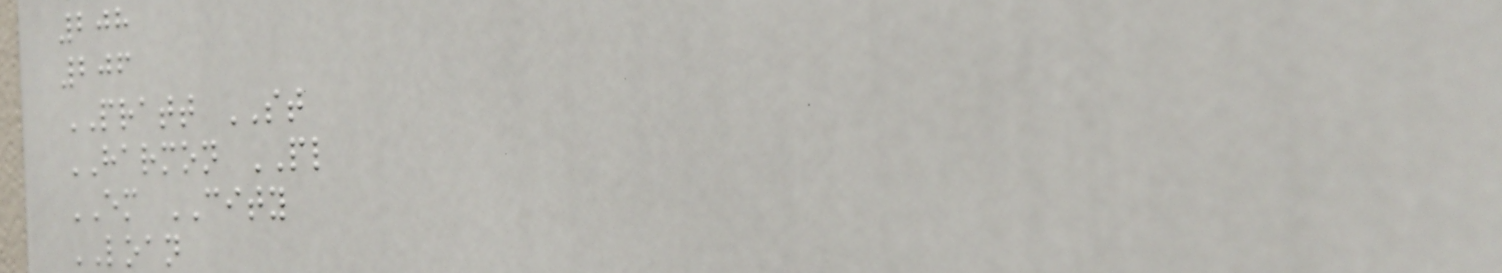208
206
PRATT ST
HARMON PL
EM CITY
LOAN
